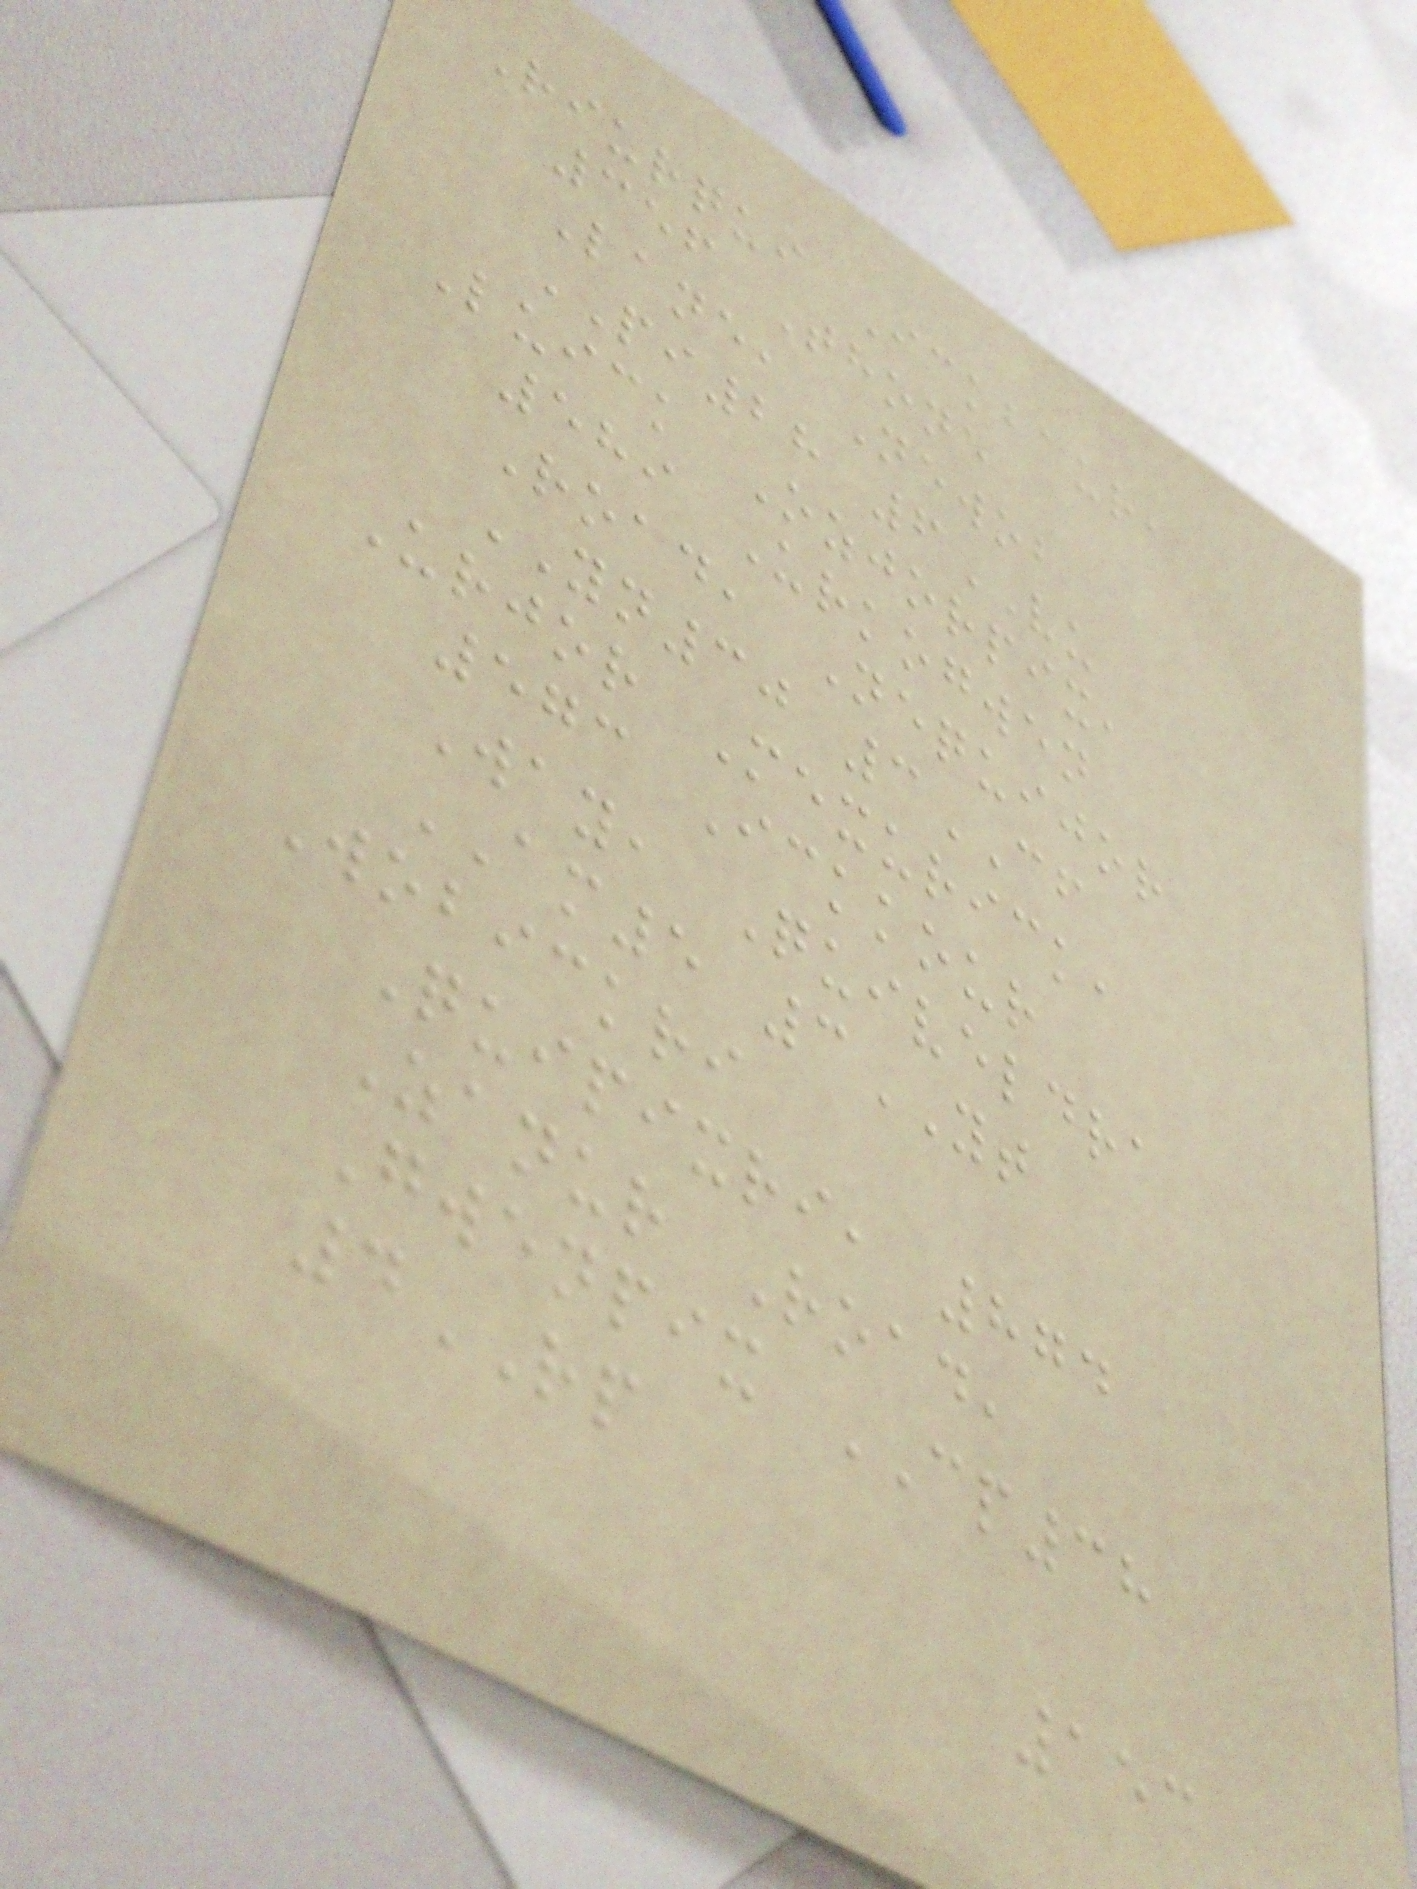Riurqui Ickbaur,
356 Thone
Lane, Newob
PI28 6VU
Luick Ozjorpix,
589 Urkogwen
Road, Nequijor
YN30 3CF
Urjor Mexurick,
573 Ickkour
Way, Quiveldra
AM5 3YT
Wobickri
Quipixri, 874
Zanur Road,
Gwenpix CP38
4RP
153
